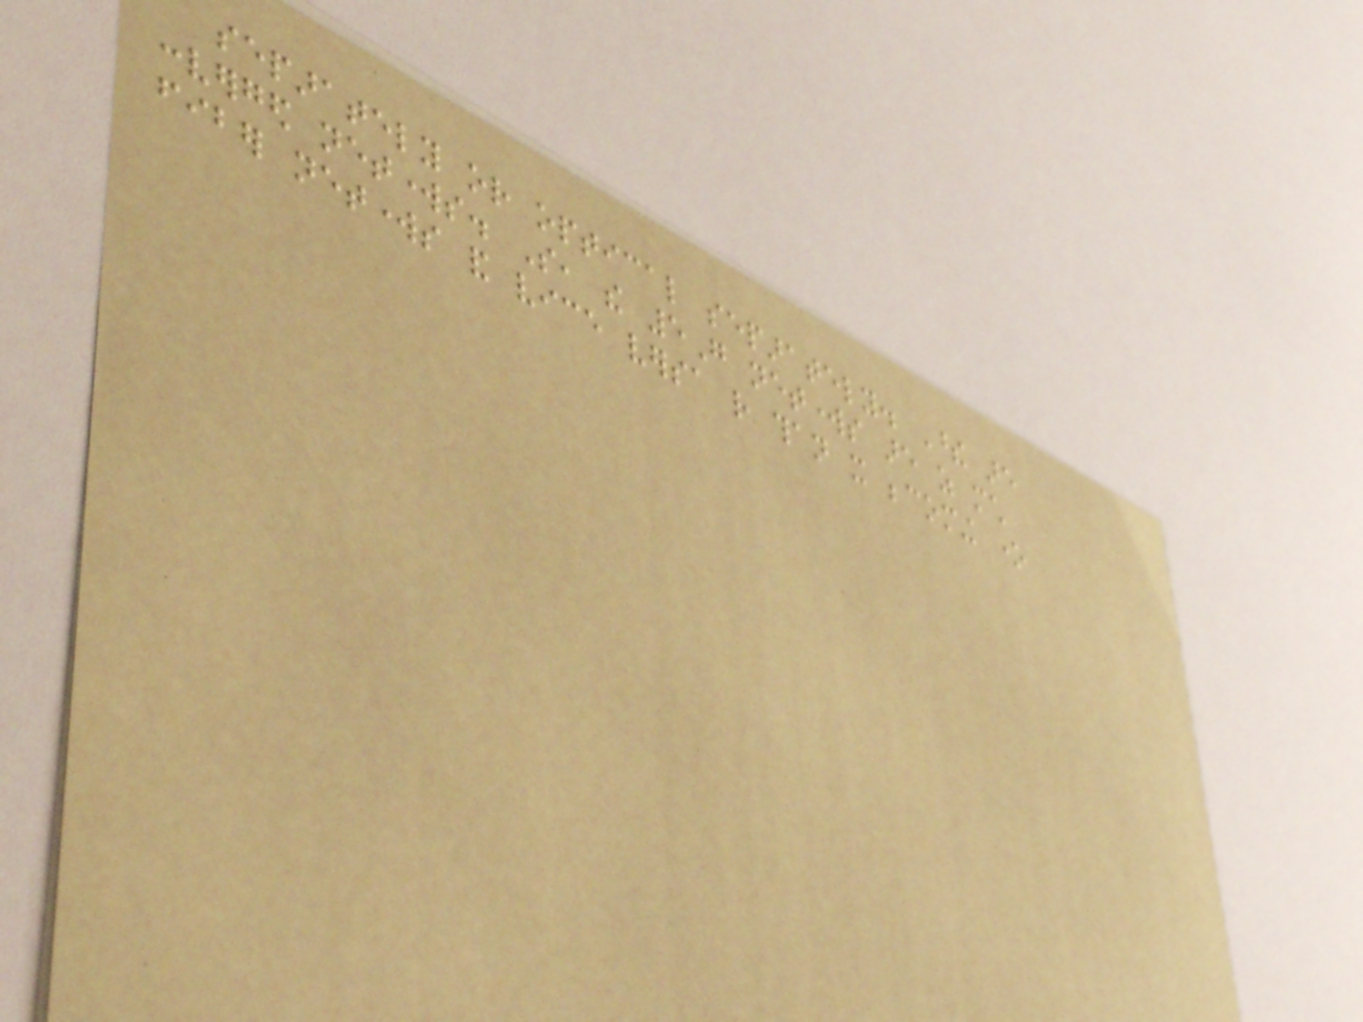separately or optical separately. These are
converged networks. So, the 5G networks are as much
fiber networks and vice versa rather than it becoming one
